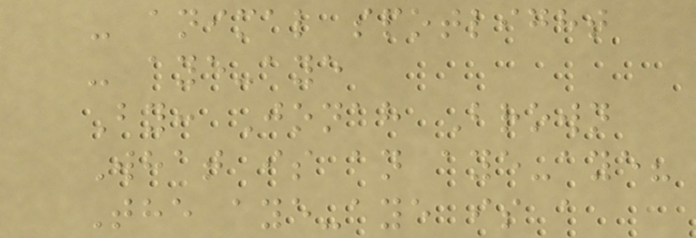- animal spotlight
- aye-aye
By: Jonah Brown
What is an aye-aye?
The aye-aye is a
